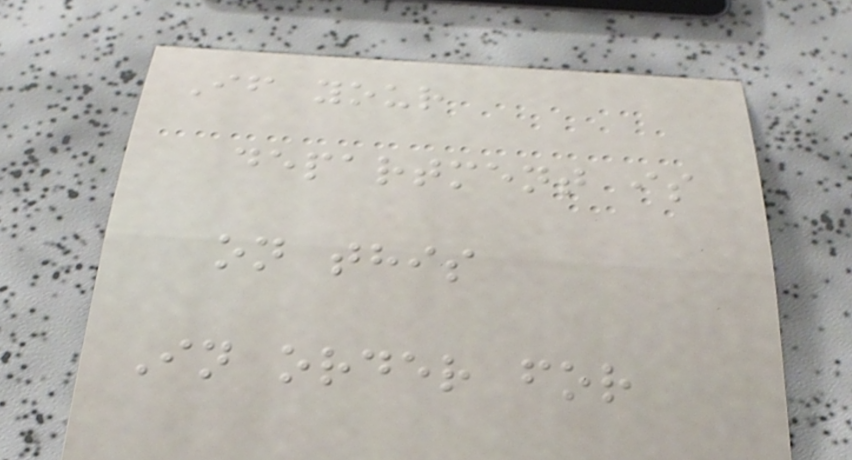If your
department is
on this
In order for
